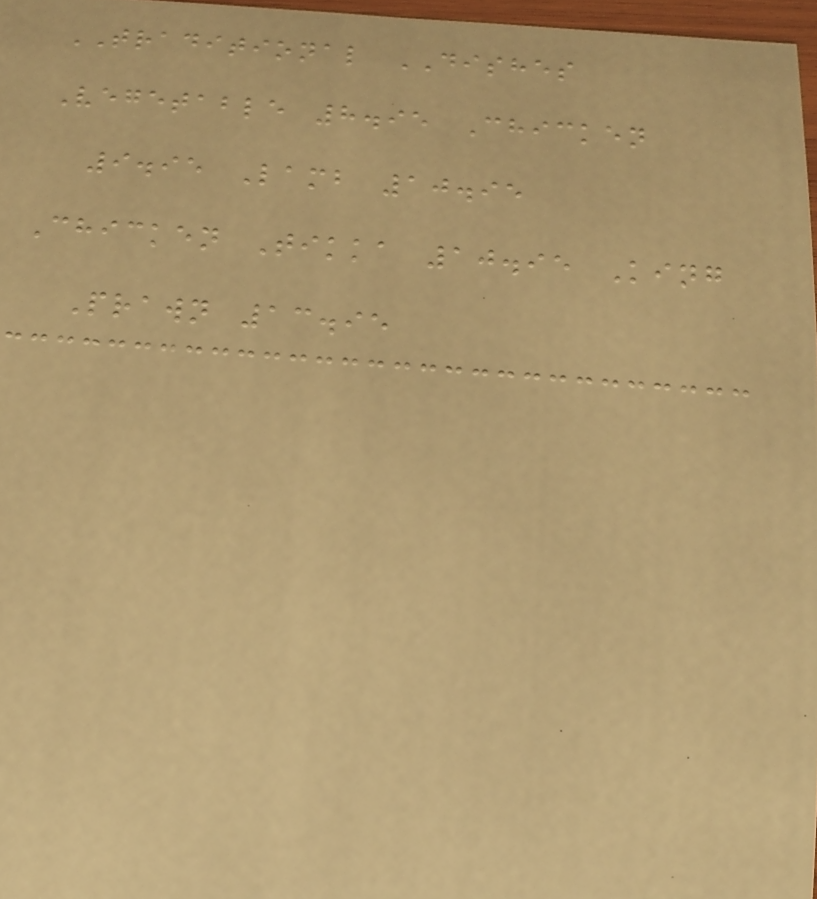TRADITIONAL DISHES
Vegetable 8.95 Chicken
9.95 Lamb 10.95
Chicken Tikka 10.95 King
Prawn 13.95
